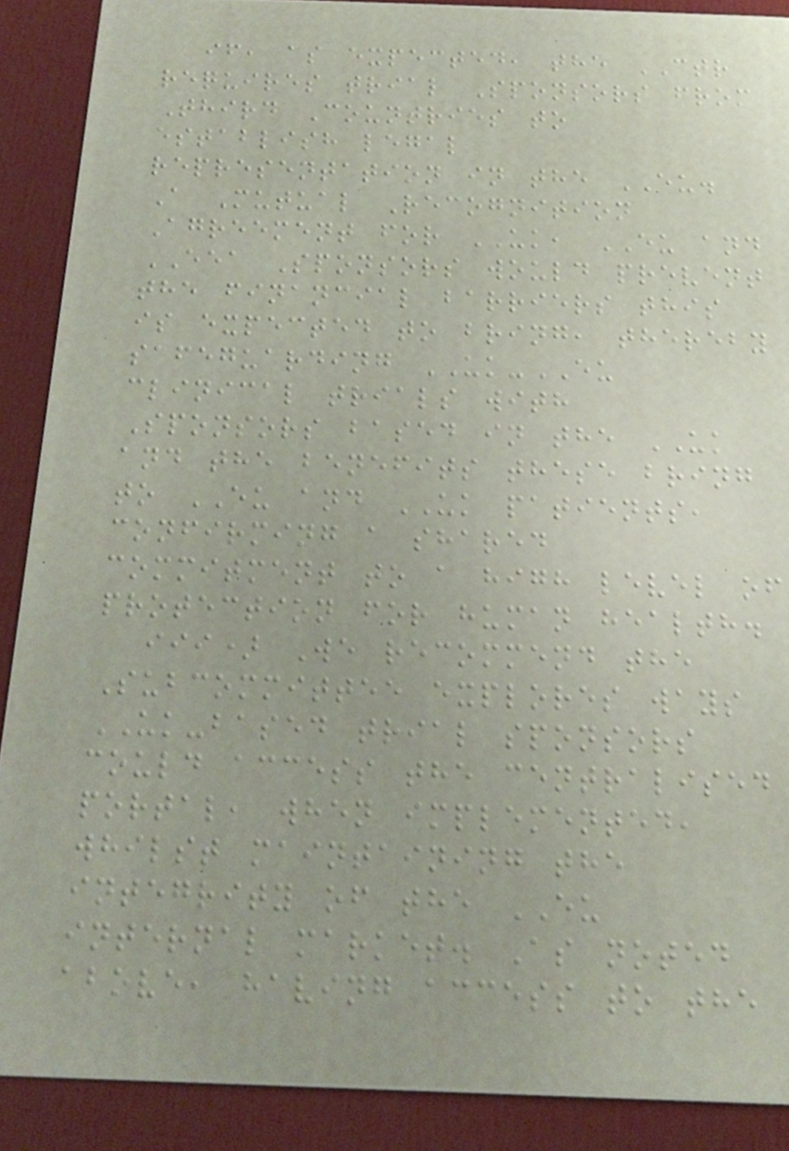if, as expected, the CTR
requires trial Sponsors from
Third Countries to
establish legal
representation in the EU.
A Mutual Recognition
Agreement for UK, EU and
EEA Sponsors would prevent
the financial barriers this
is expected to bring, thereby
safeguarding UK-EU
clinical trials with
Sponsors based in the UK
and the benefits these bring
to EU and UK patients,
confirming a shared
commitment to a high level of
protection for human health.
iii) We recommend the
Subcommittee explores ways
UK-based trial sponsors
could access the centralised
portal, when implemented,
whilst maintaining the
integrity of the EU
internal market. As noted
above, having access to the
